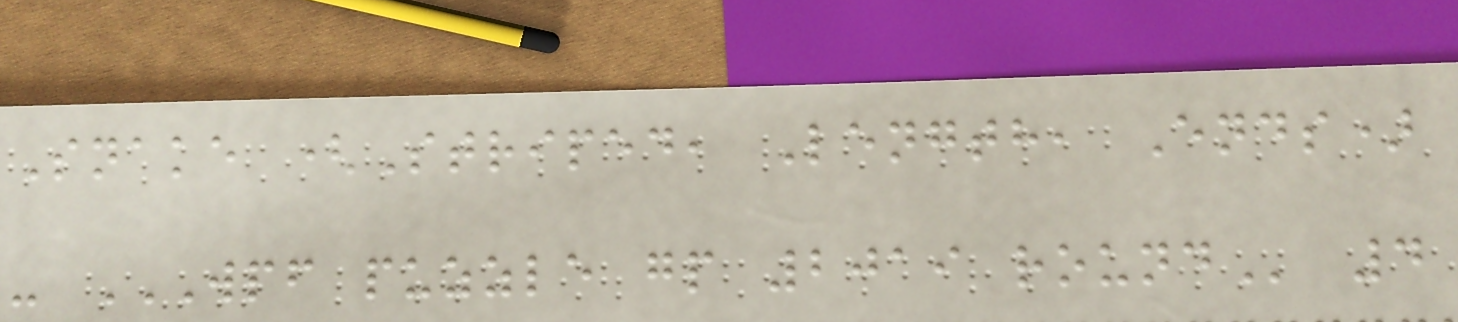Snake (Striped, Length, Ends)
- WPF PUZZLE GP 2019 ROUND 4
